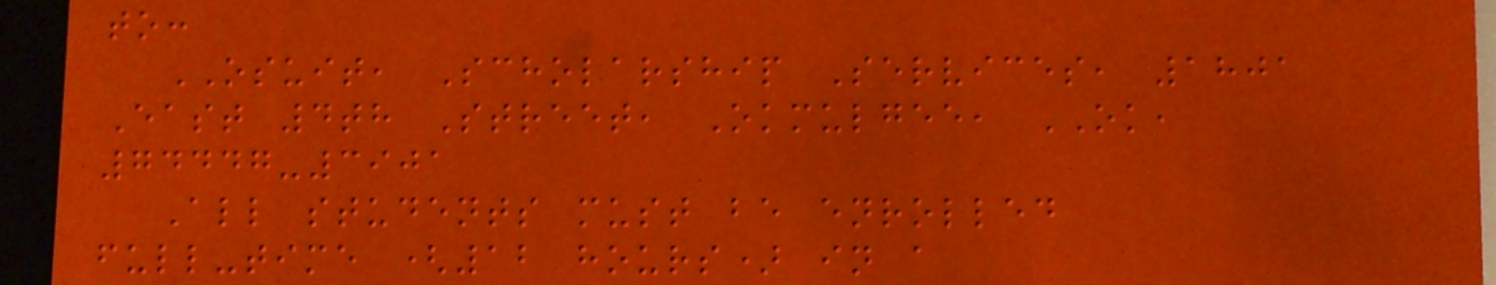to:
OSUIT, Scholarship Services, 1801
East 4th Street, Okmulgee, OK,
74447-3901
All students must be enrolled
full-time (12 hours) in a
